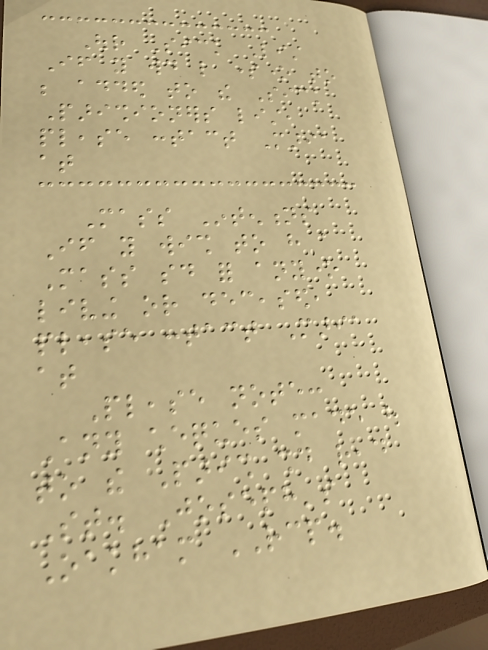Our Sick List
If you would like someone to
be added to the Sick
Parishioners list,
please contact Maria
at
Mass Intentions
If you wish to have a
Mass said for anyone
living or deceased,
please contact Maria
at
Please note:
Any cheques made out
to the Parish should read
St. Joseph's
Oakham RCP.
